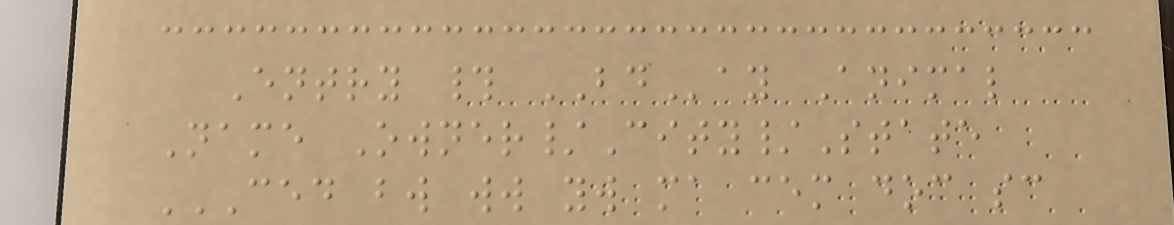Entry # BDay Animal
Name Owner/City/State
CED BW WW YW MA CEM DOC SC
